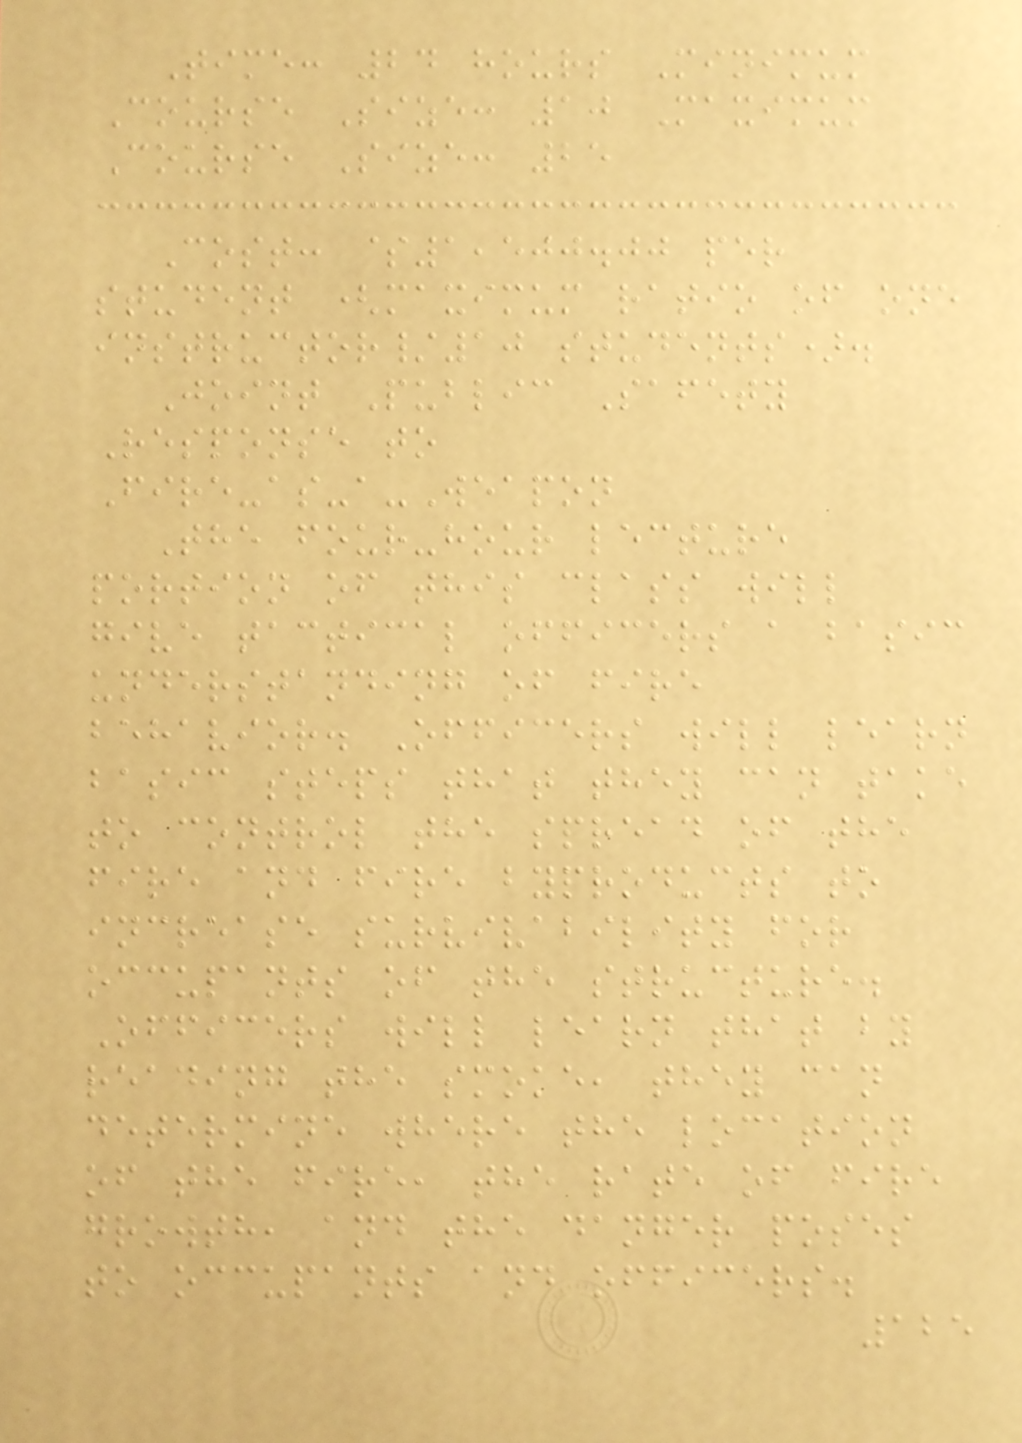Time: 24 hours Minimum
Course Size: 10 Maximum
Course Size: 25
Cost: $1,500.00 per
student (maximum ratio of one
instructor/10 students).
Joint Public Safety
Response to
Fire-as-a-Weapon
The four-hour lecture
portion of this class will
give tactical officers a basic
understanding of fire
behavior. Officers will learn
basic steps that they can take
to control the spread of the
fire and fire byproducts to
increase survivability for
occupants of the structure.
Officers will learn that by
reading the smoke, they can
determine where the location
of the fire, the rate of fire
growth, and the danger poses
to occupants and officers.
125
